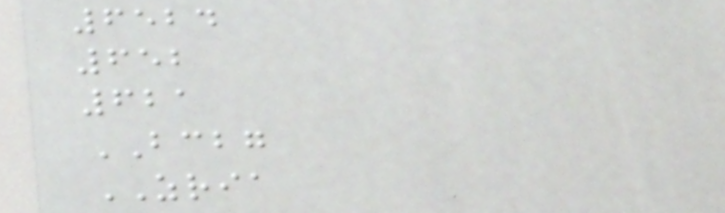6524
652
621
BCBG
ZRIA
